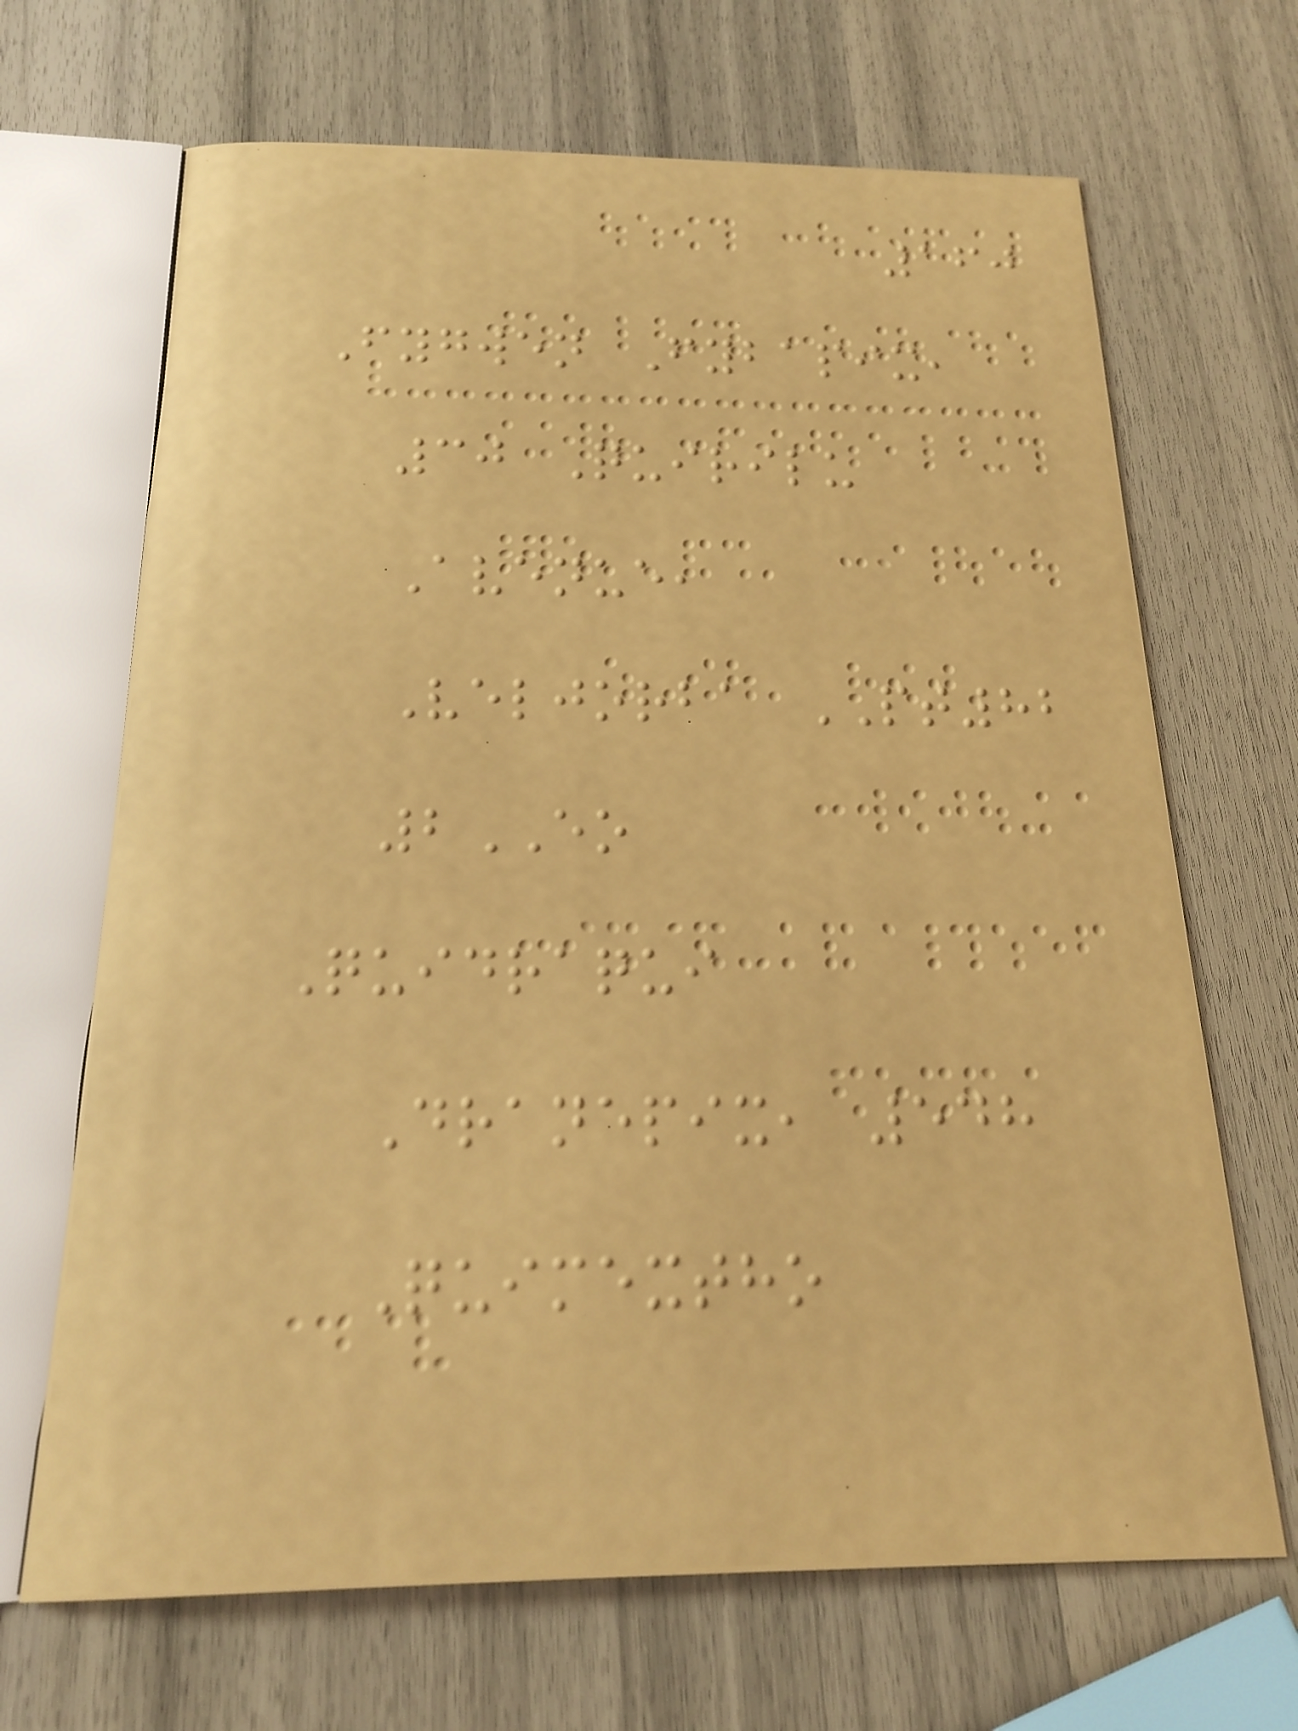160
Fygwen Fybapix,
30 Quirilu
Avenue,
Veljorba PT82
2EO
Quidraqui
Dranepix, 548
Quimextho
